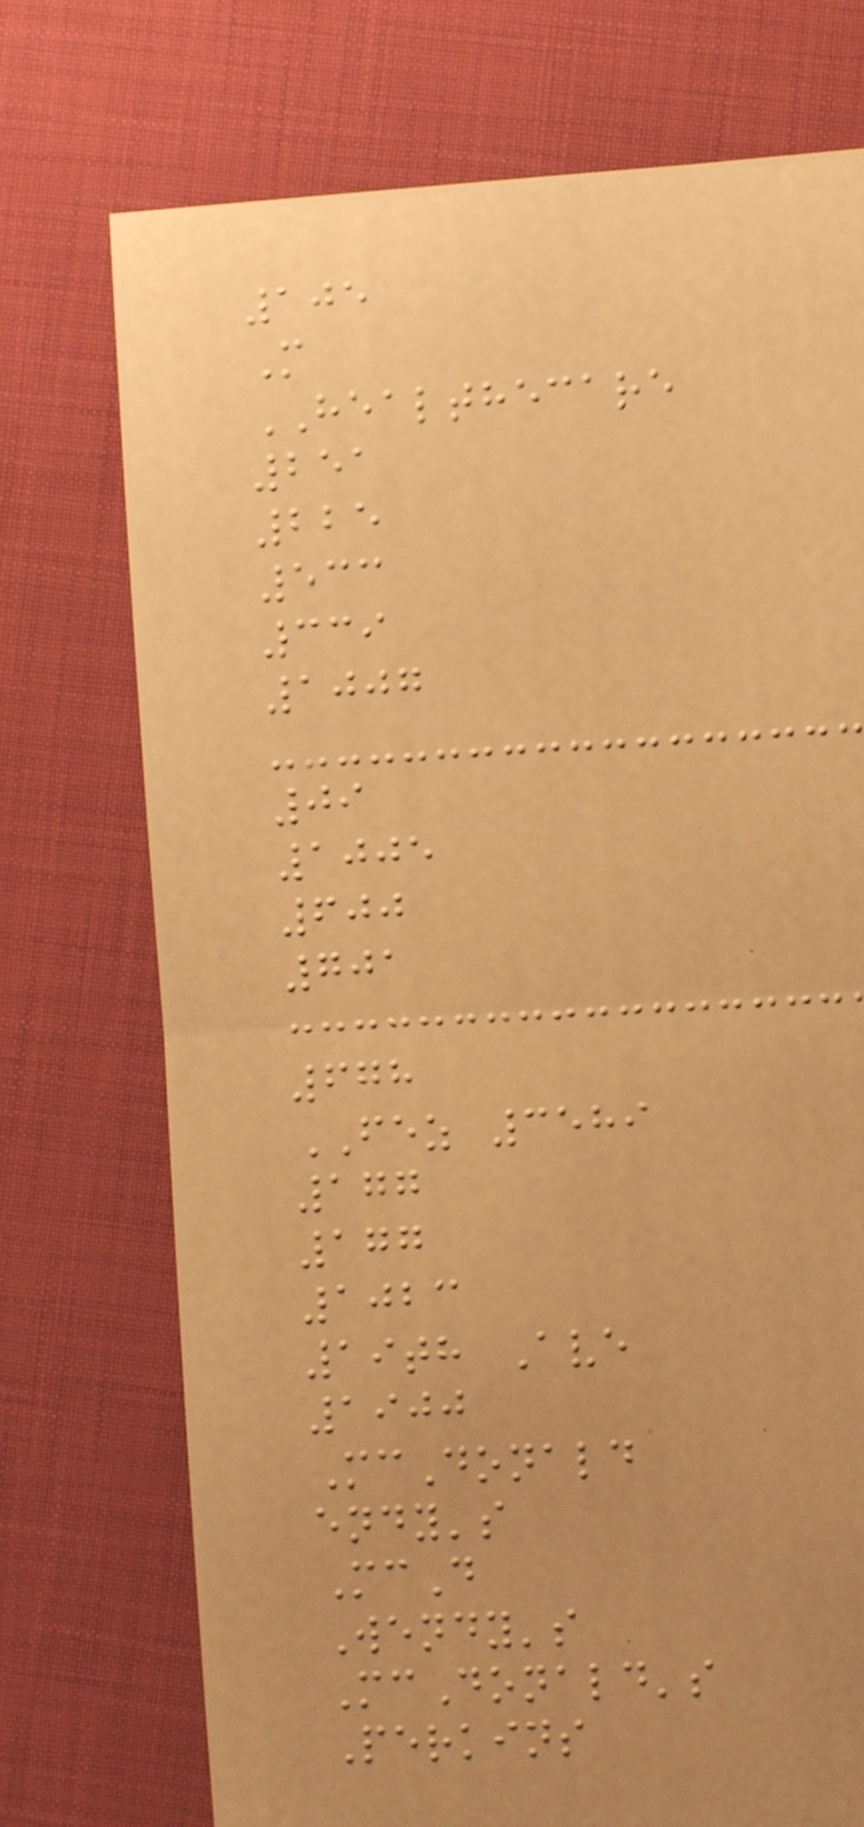105
M
HEALTHECARE
251
225
533
339
1007
09
1005
600
701
678
FEZ 3589
177
177
1023
19th Ave
1900
McDonald
endy's
McD
Wendy's
McDonald's
Perkins
